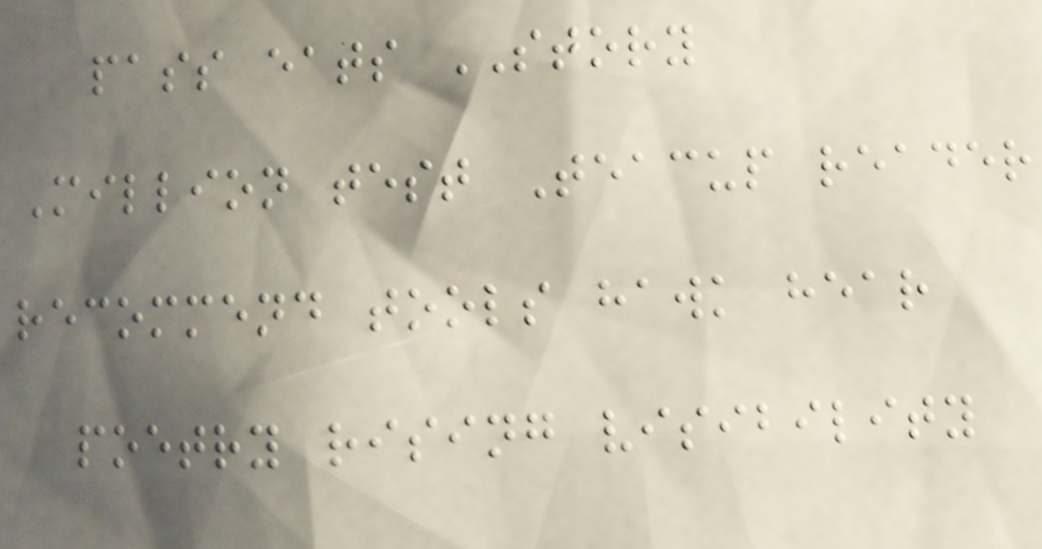pass eats STORY
Million test Teacup reader
recommend tools hawk hear
poetry rising visibility
